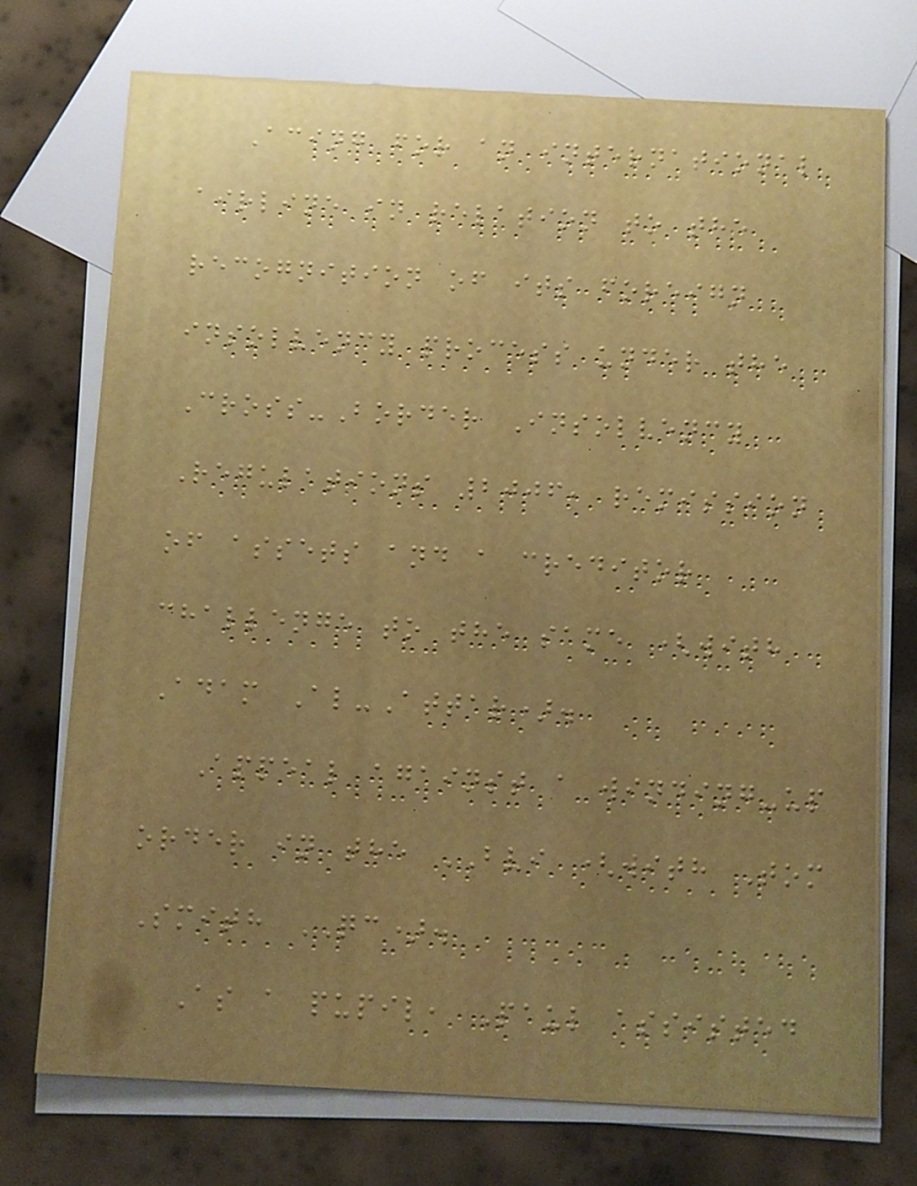Acing for an international
airline in relation to the
recognition of its foreign
insolvency process under the
Cross-Border Insolvency
Regulations 2006, remission
of assets and a creditor
challenge to the same (with
Adam Al-Attar).
Appeal against a winding-up
order in the BVI (with Tom
Smith QC).
As a pupil, Paul assisted
